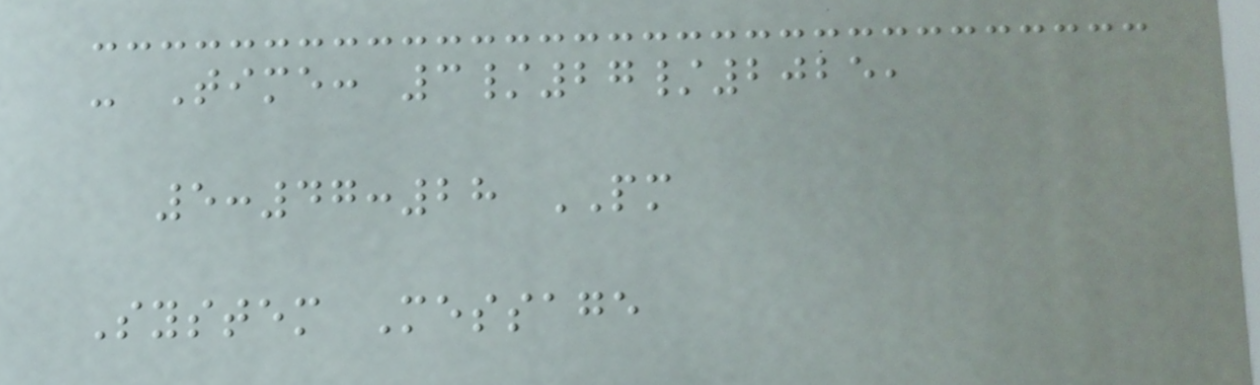- Time: 3/27/2025,
5:47:28 PM
System Message
